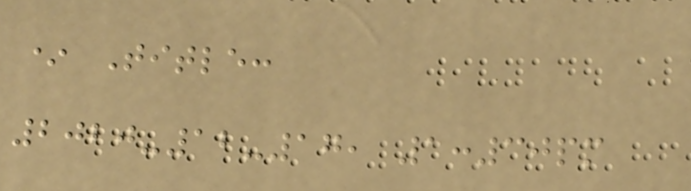* Title:
2020-12-17, 1:30pm
